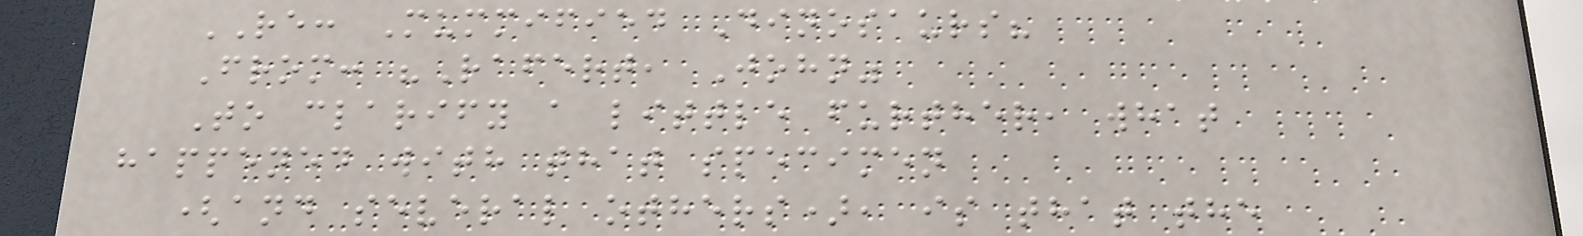RE: Mummified Dinosaurs?
From: "Rafert, John"
To clarify a little further, what
happened with that specimen
(and several others), is that the
